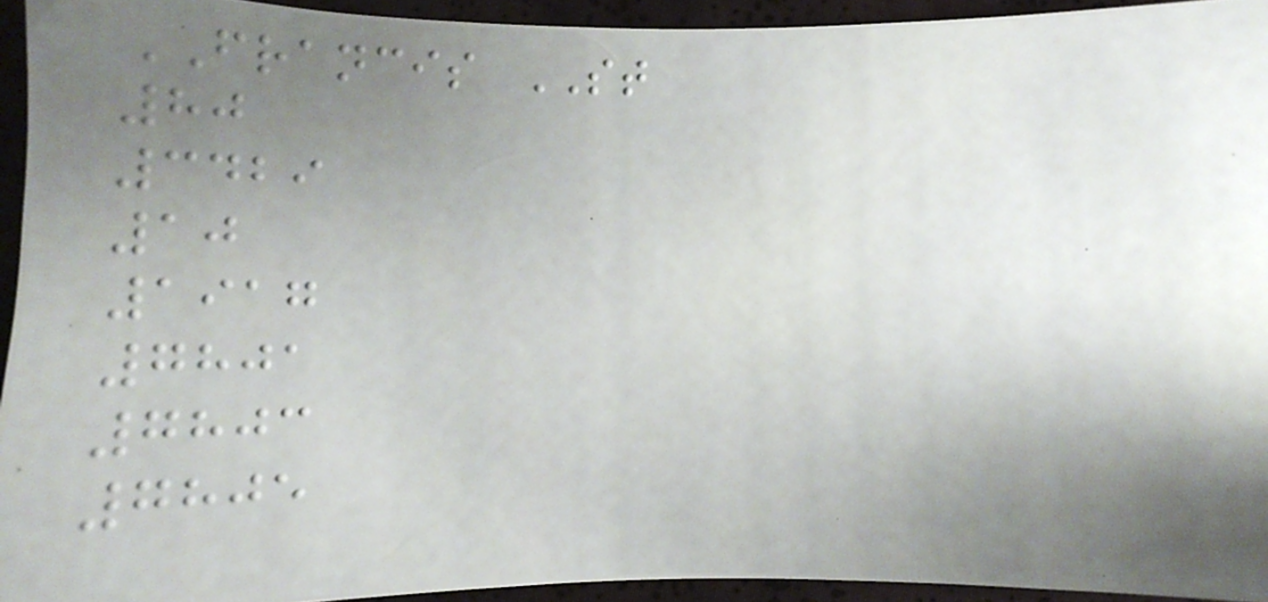FRANCIS ST
80
3429
10
1917
7801
7803
7805
